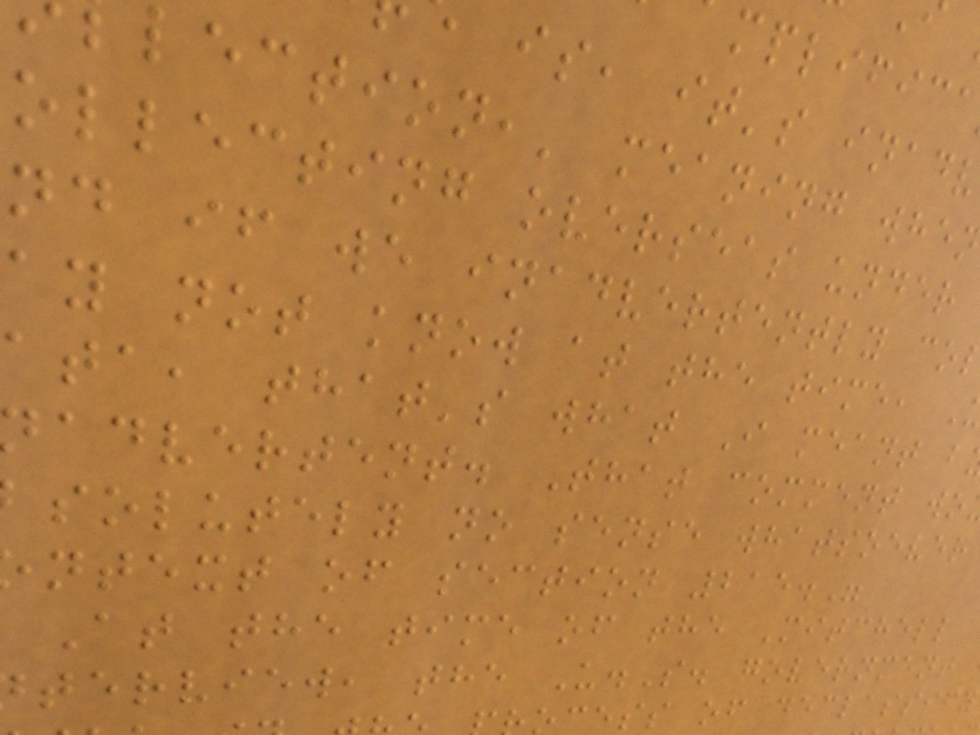is, it's inad
lection,' meaning whe
ollecting overseas under
nd if we inadvertently co
ay not know at the time,
ata, that's what I meant b
advertent. That comment wo
solutely no sense whatsoever
ntext of section 215."
At the time of the Mitchell
terview, the U.S. government
cess of declassify
